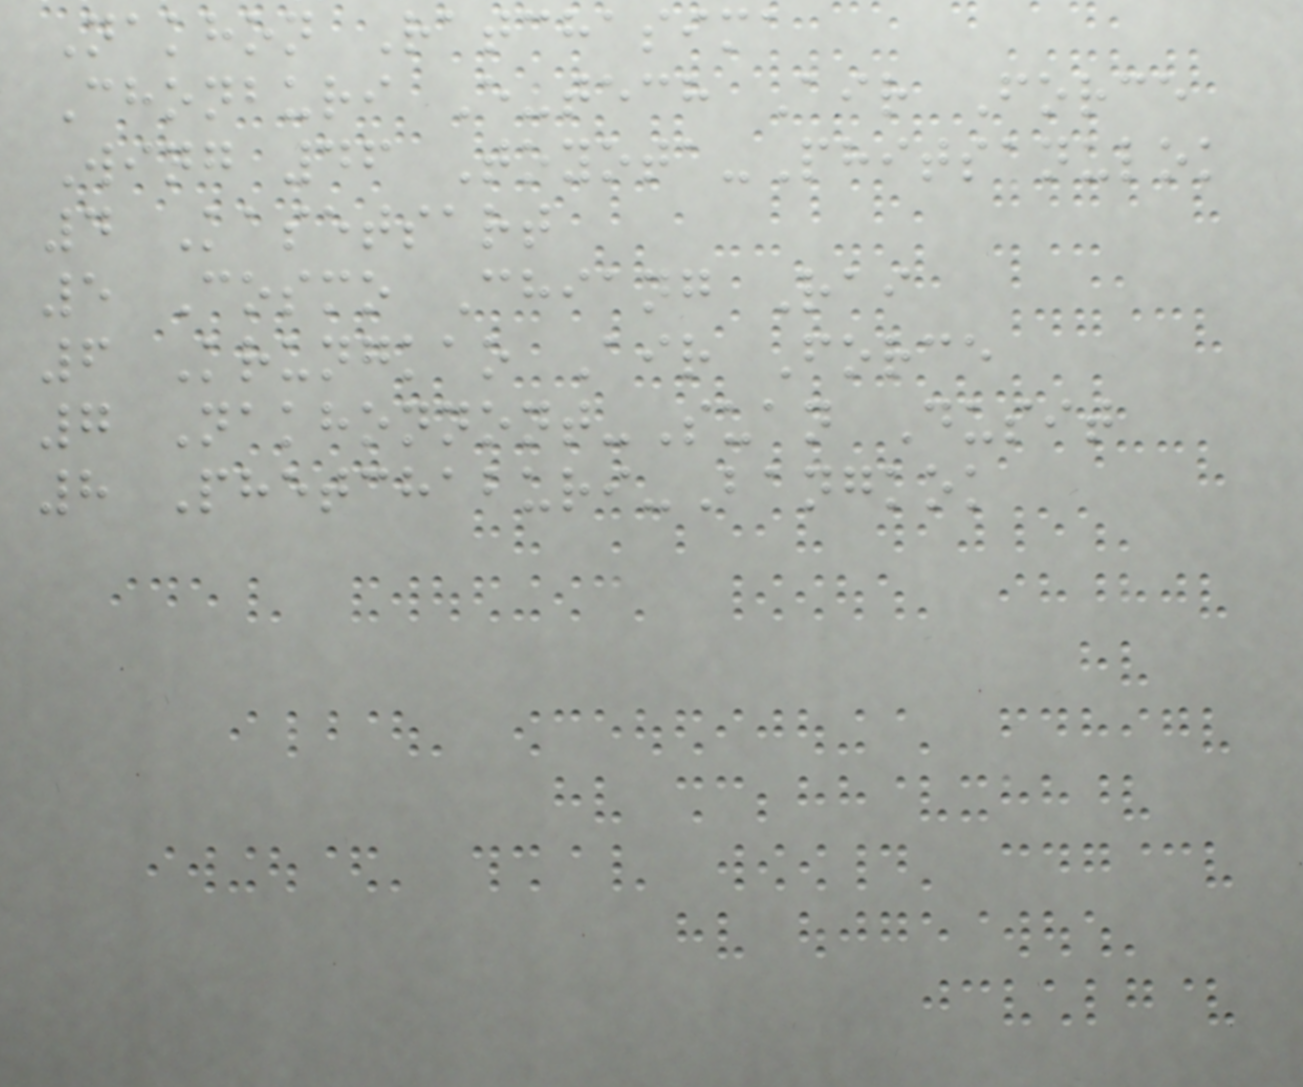Nakhon Ratchasima
Chonburi E-tech Air Force
Wing 46 Toyota-Phitsanulok
4 Kasetsart
5 Cosmo Chiang Rai
6 Krungkao Air Force
7 Nakhonnont-Suan Dusit
8 Phetchaburi-Bangkok
